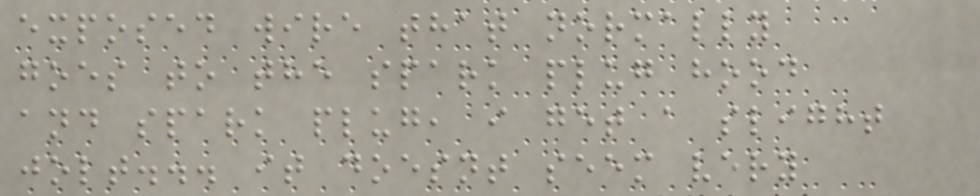exposed wire that normally
goes to the spark plug hood
and spark plug, i get a slight
jolt... it doesnt seem very
